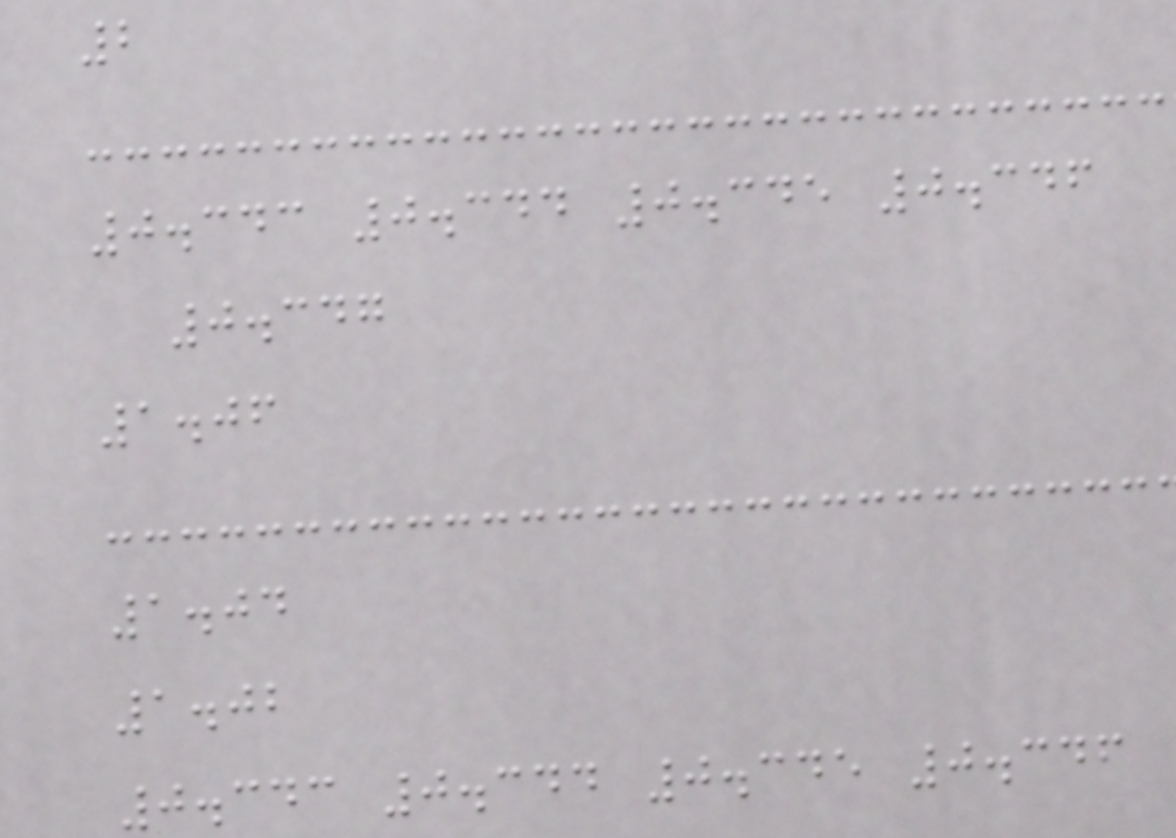2
0.343 0.344 0.345 0.346
0.347
1.06
1.04
1.02
0.343 0.344 0.345 0.346
